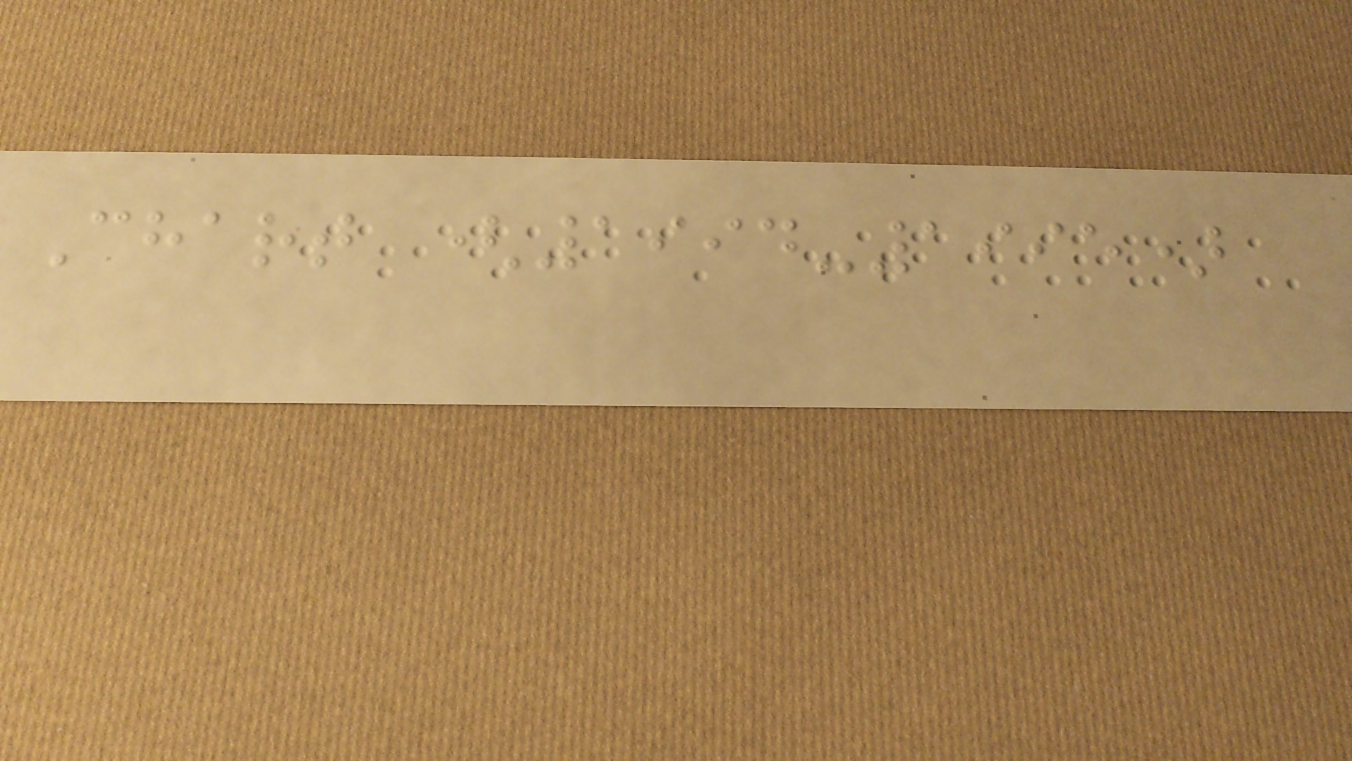Chart (1994-1995)
